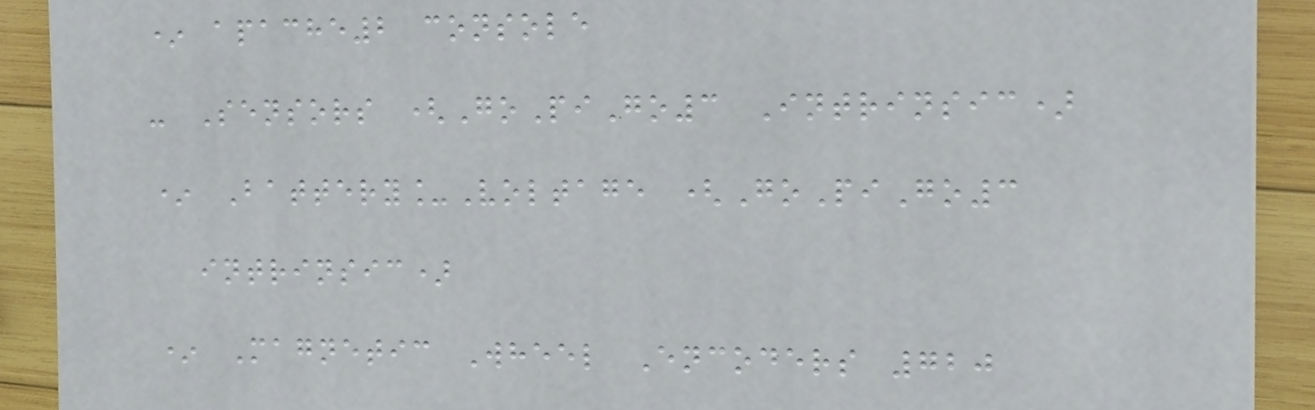* apache2 console
- Sensors (GoPiGo3 Intrinsic)
* Battery_Voltage (GoPiGo3
intrinsic)
* Magnetic Wheel Encoders 720
